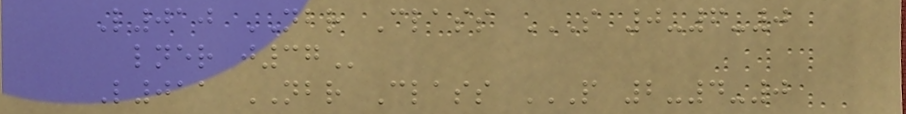L010 NBR Class S 0-6-0
LNER J37
L011 NBR Class P 2-4-0
